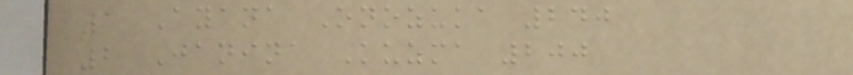1 Ayana Onozuka 240
2 Janina Kuzma 200
